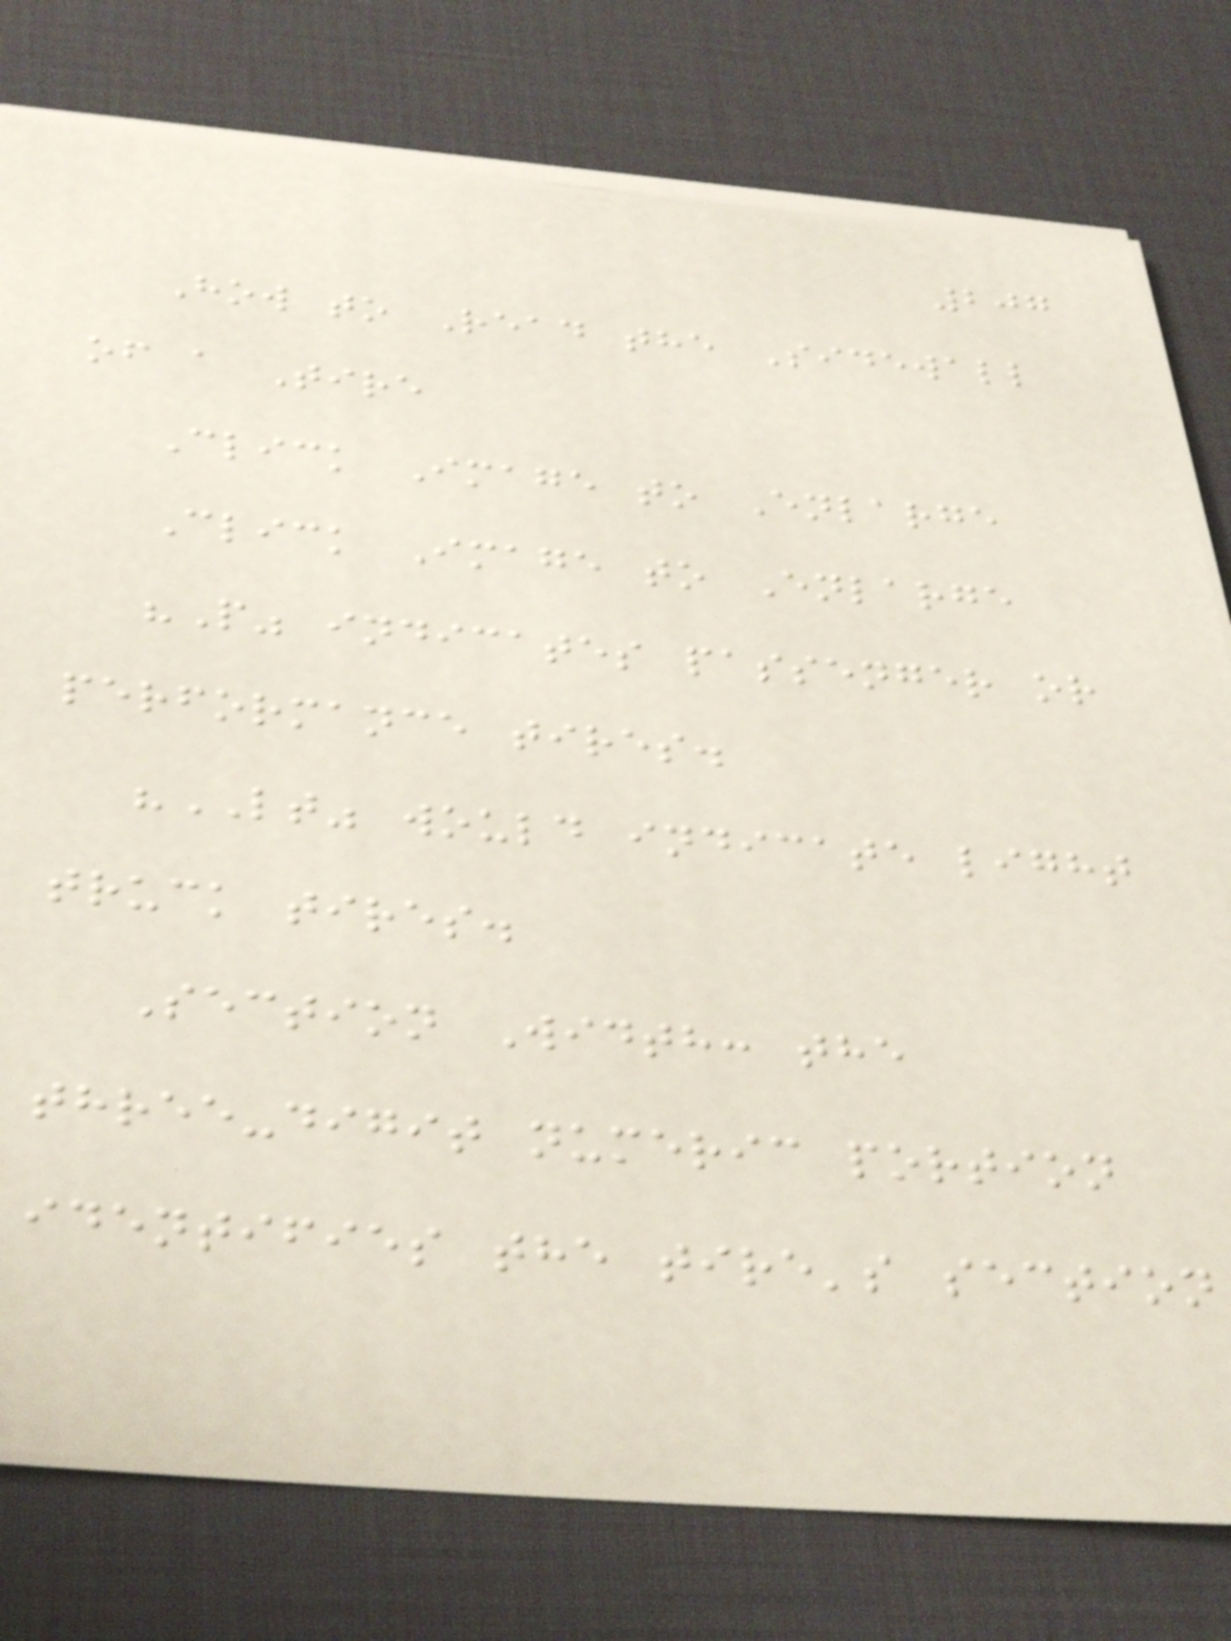207
How to Read the Sidewall
of a Tire
Click Image to Enlarge
Click Image to Enlarge
"P" indicates passenger or
performance tires.
"LT" would indicate light
truck tires.
Section Width: the
three-digit numeric portion
identifies the tire's section
